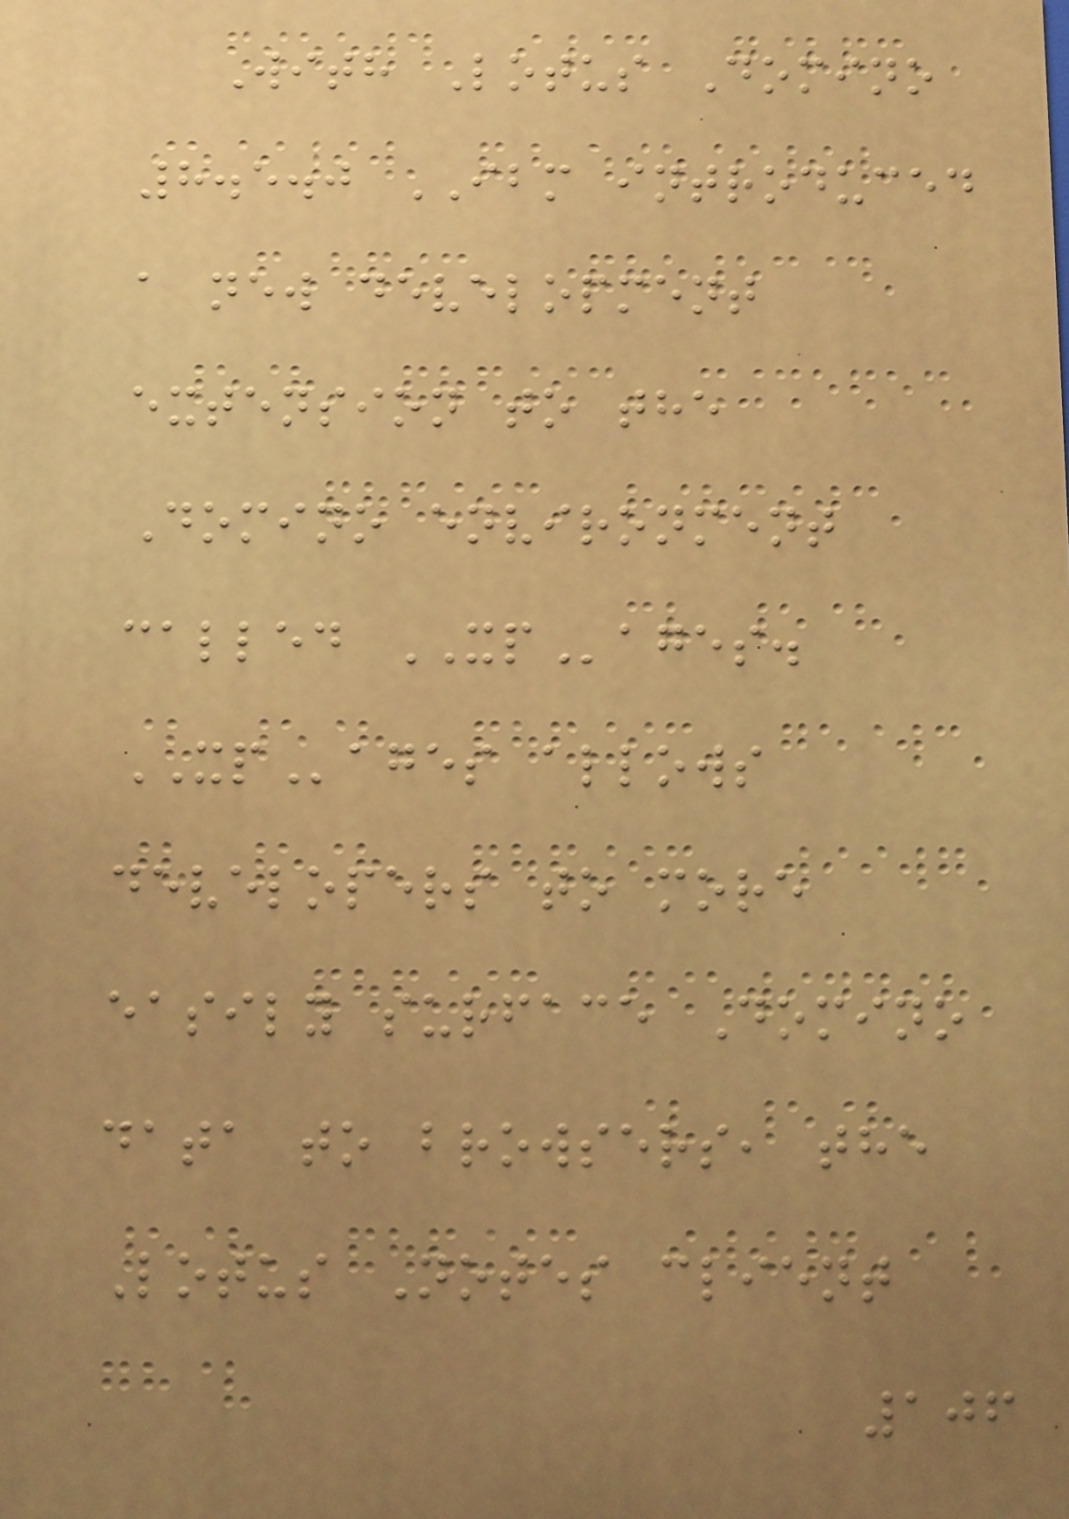With Lotus Domino
8.5.0 IBM introduced
a new development
extension to the
Domino environment
called XPages.
XPages allows
developers to more
easily surface Domino
data to browsers, the
Lotus Notes client
106
